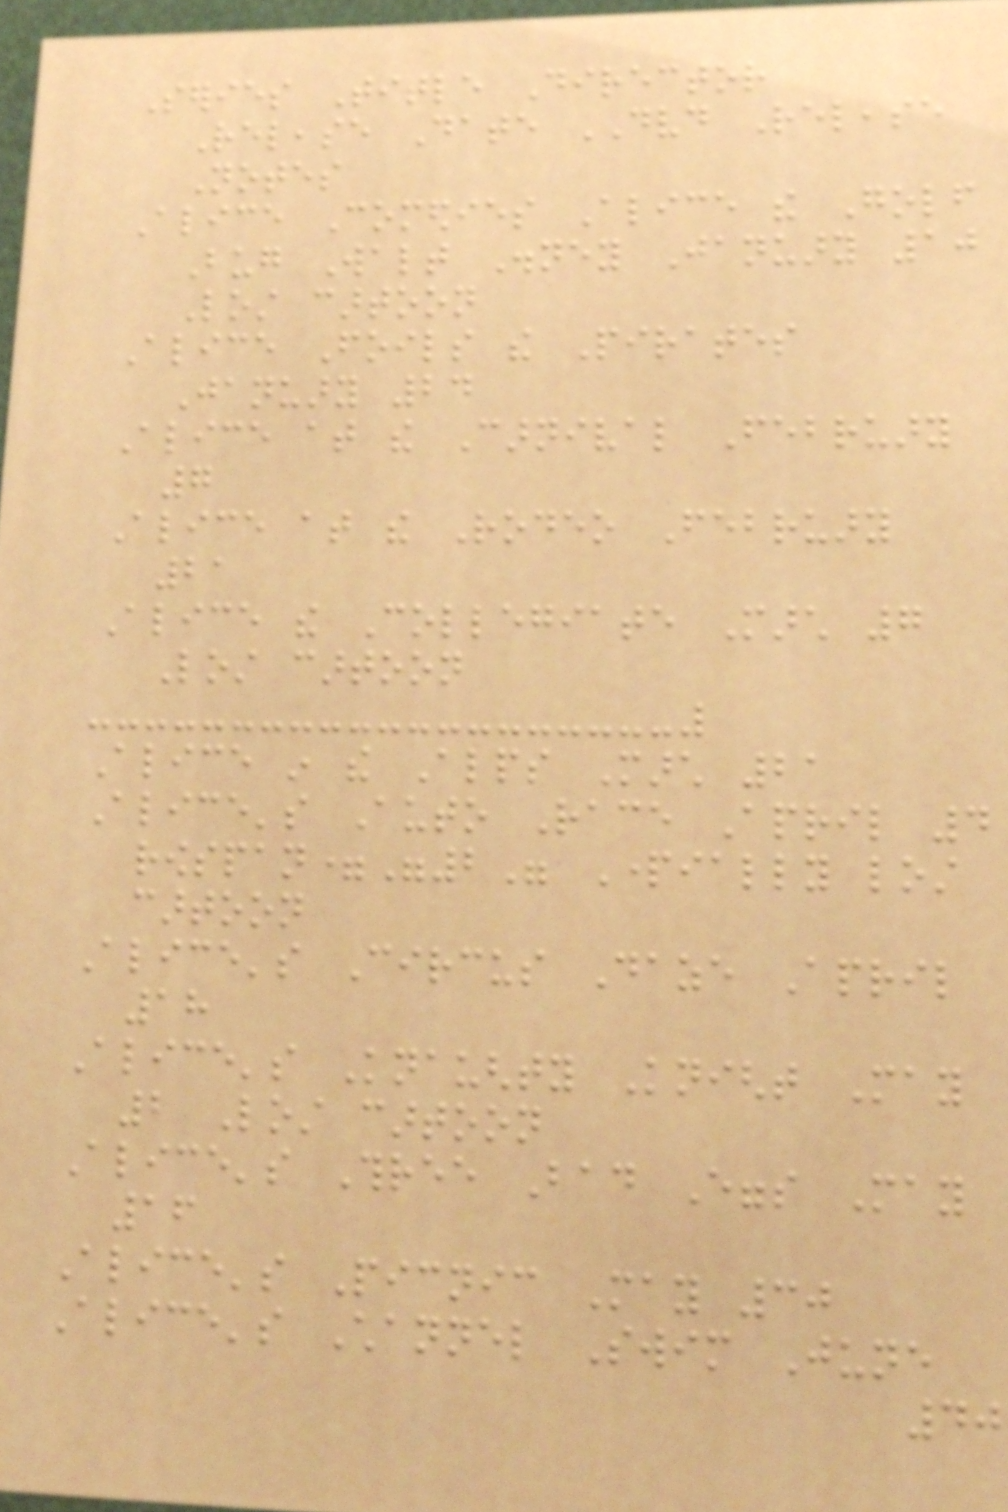Series Title Director
Release Date DVD Release
Notes
Alice Comedies Alice the Golf
Bug Walt Disney January 10
Lost cartoon
Alice Foils the Pirates
January 24
Alice at the Carnival February
7
Alice at the Rodeo February
21
Alice the Collegiate March 7
Lost cartoon
Alice in the Alps March 21
Alice's Auto Race April 4
rowspan="2" Partially lost
cartoon
Alice's Circus Daze April
18
Alice's Knaughty Knight May
2 Lost cartoon
Alice's Three Bad Eggs May
16
Alice's Picnic May 30
Alice's Channel Swim June
40
